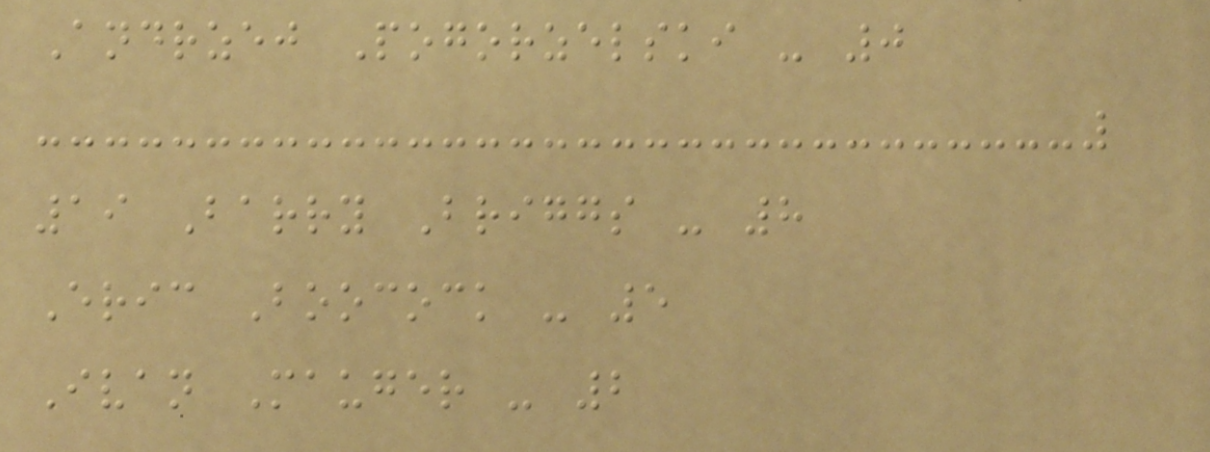Andrzej Pogorzelski - 0
19 Barry Briggs - 8
Eric Boocock - 5
Ivan Mauger - 2
